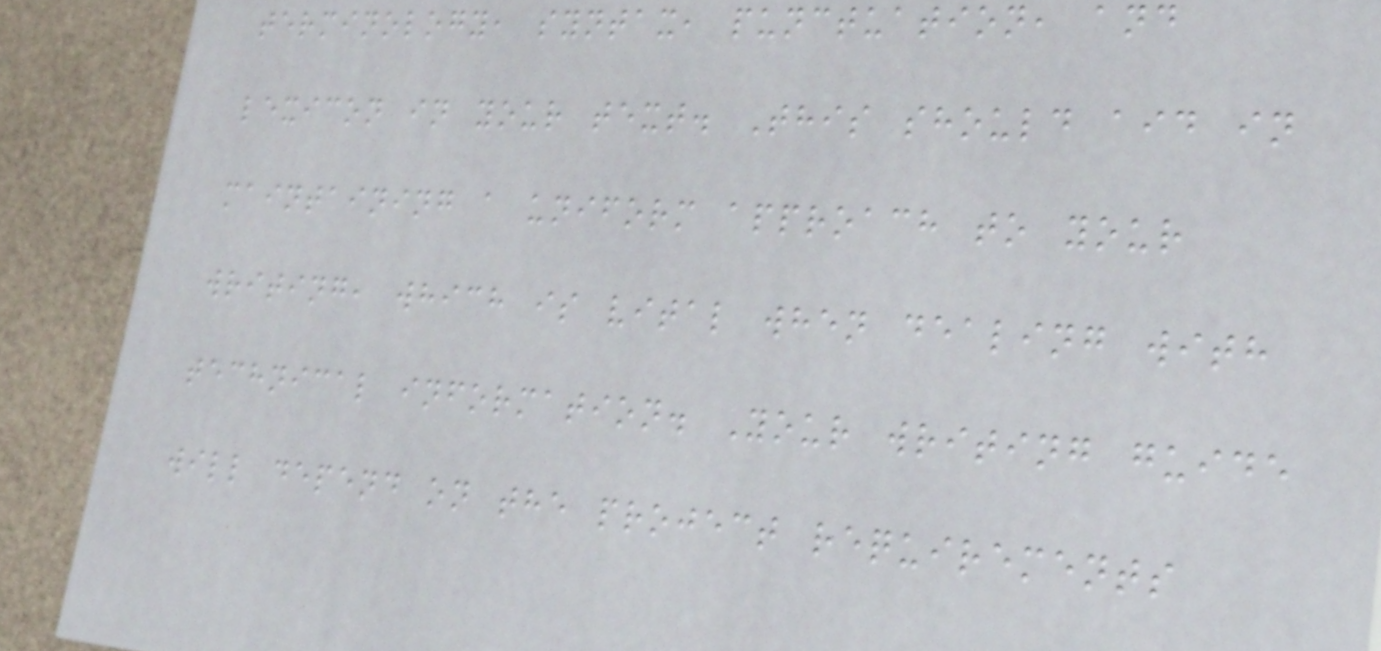terminology, syntax, punctuation, and
lexicon in your text. This should aid in
maintaining a uniform approach to your
writing, which is vital when dealing with
technical information. Your writing guide
will depend on the project requirements
